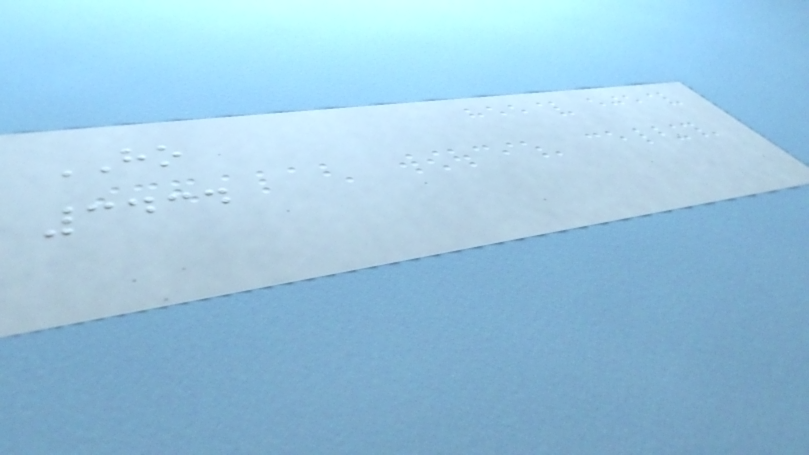HO
3434
